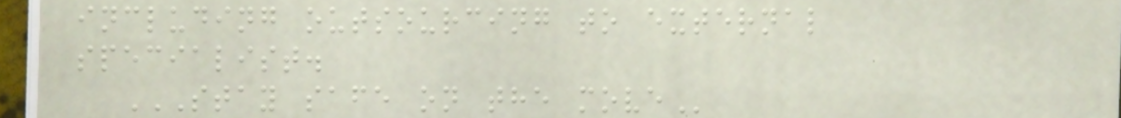including outsourcing to external
specialist.
STAY SAFE ON THE MOVE
